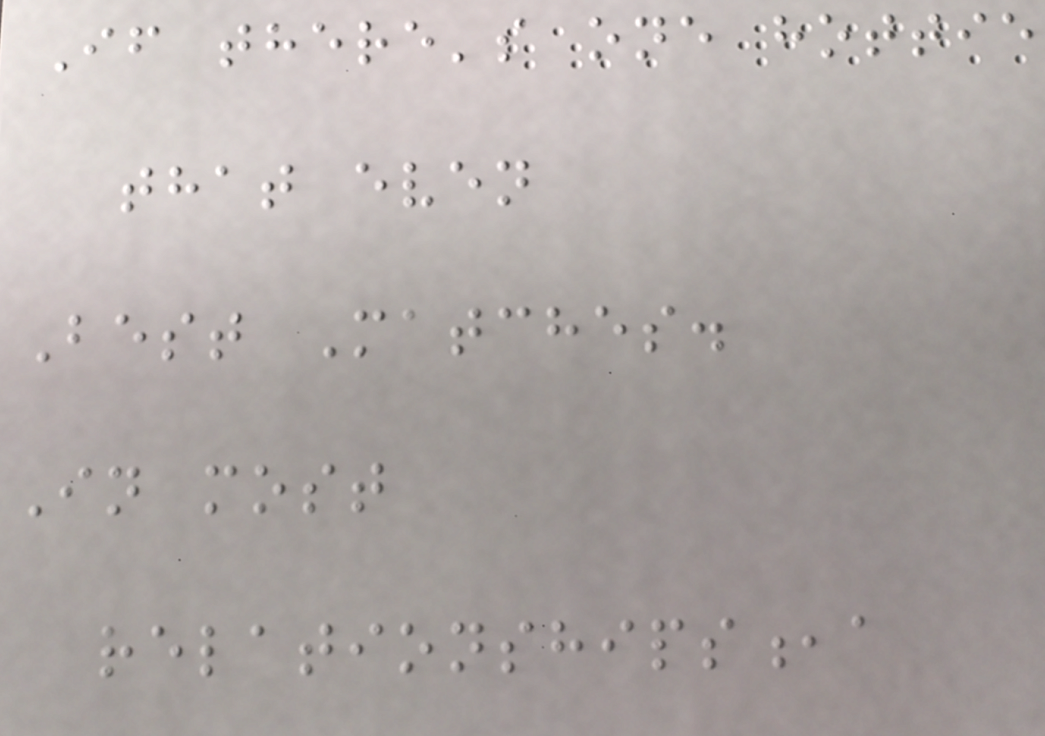If there's one hottie
that even
Best Matches.
In most
relationships,a
